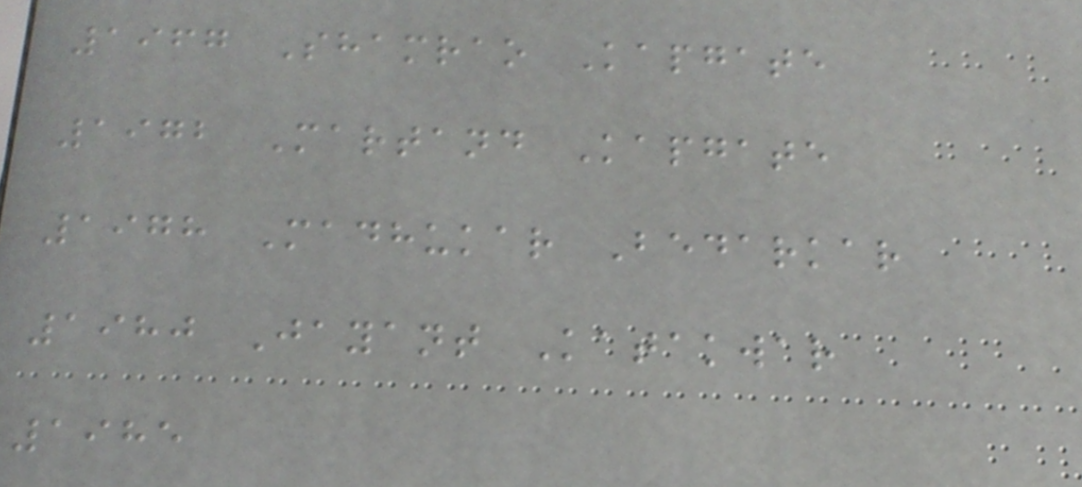1967 Shamrao Kapgate
1972 Martand Kapgate
1978 Madhukar Bedarkar
1980 Jayant Katakwar
1985
